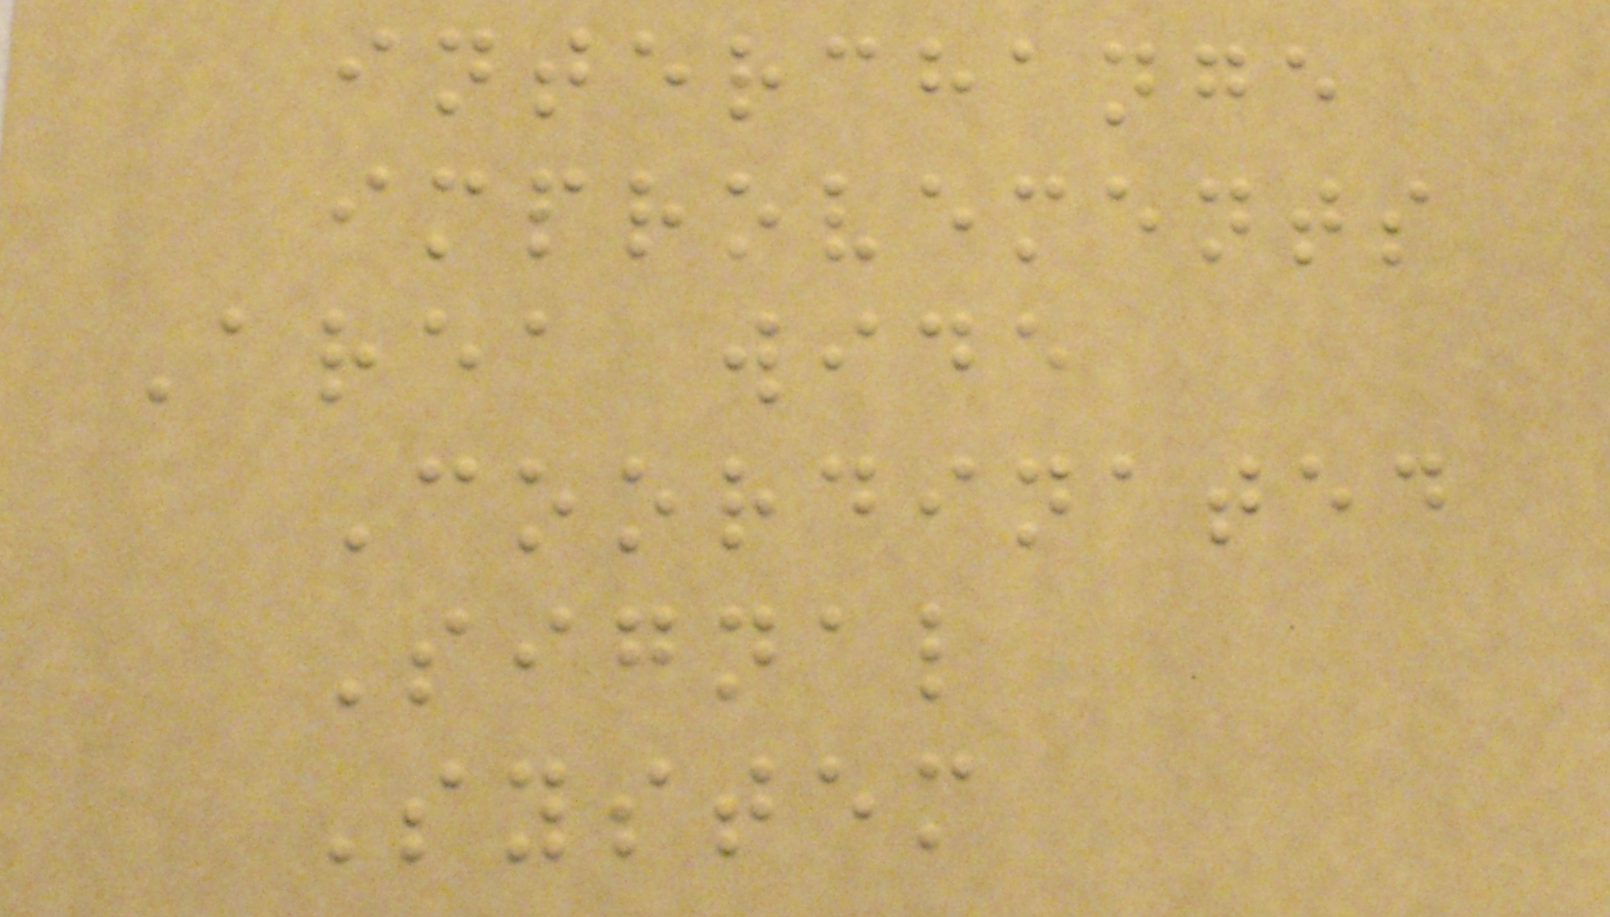interchange
improvements
Area wide
Coordinated
Signal
System
